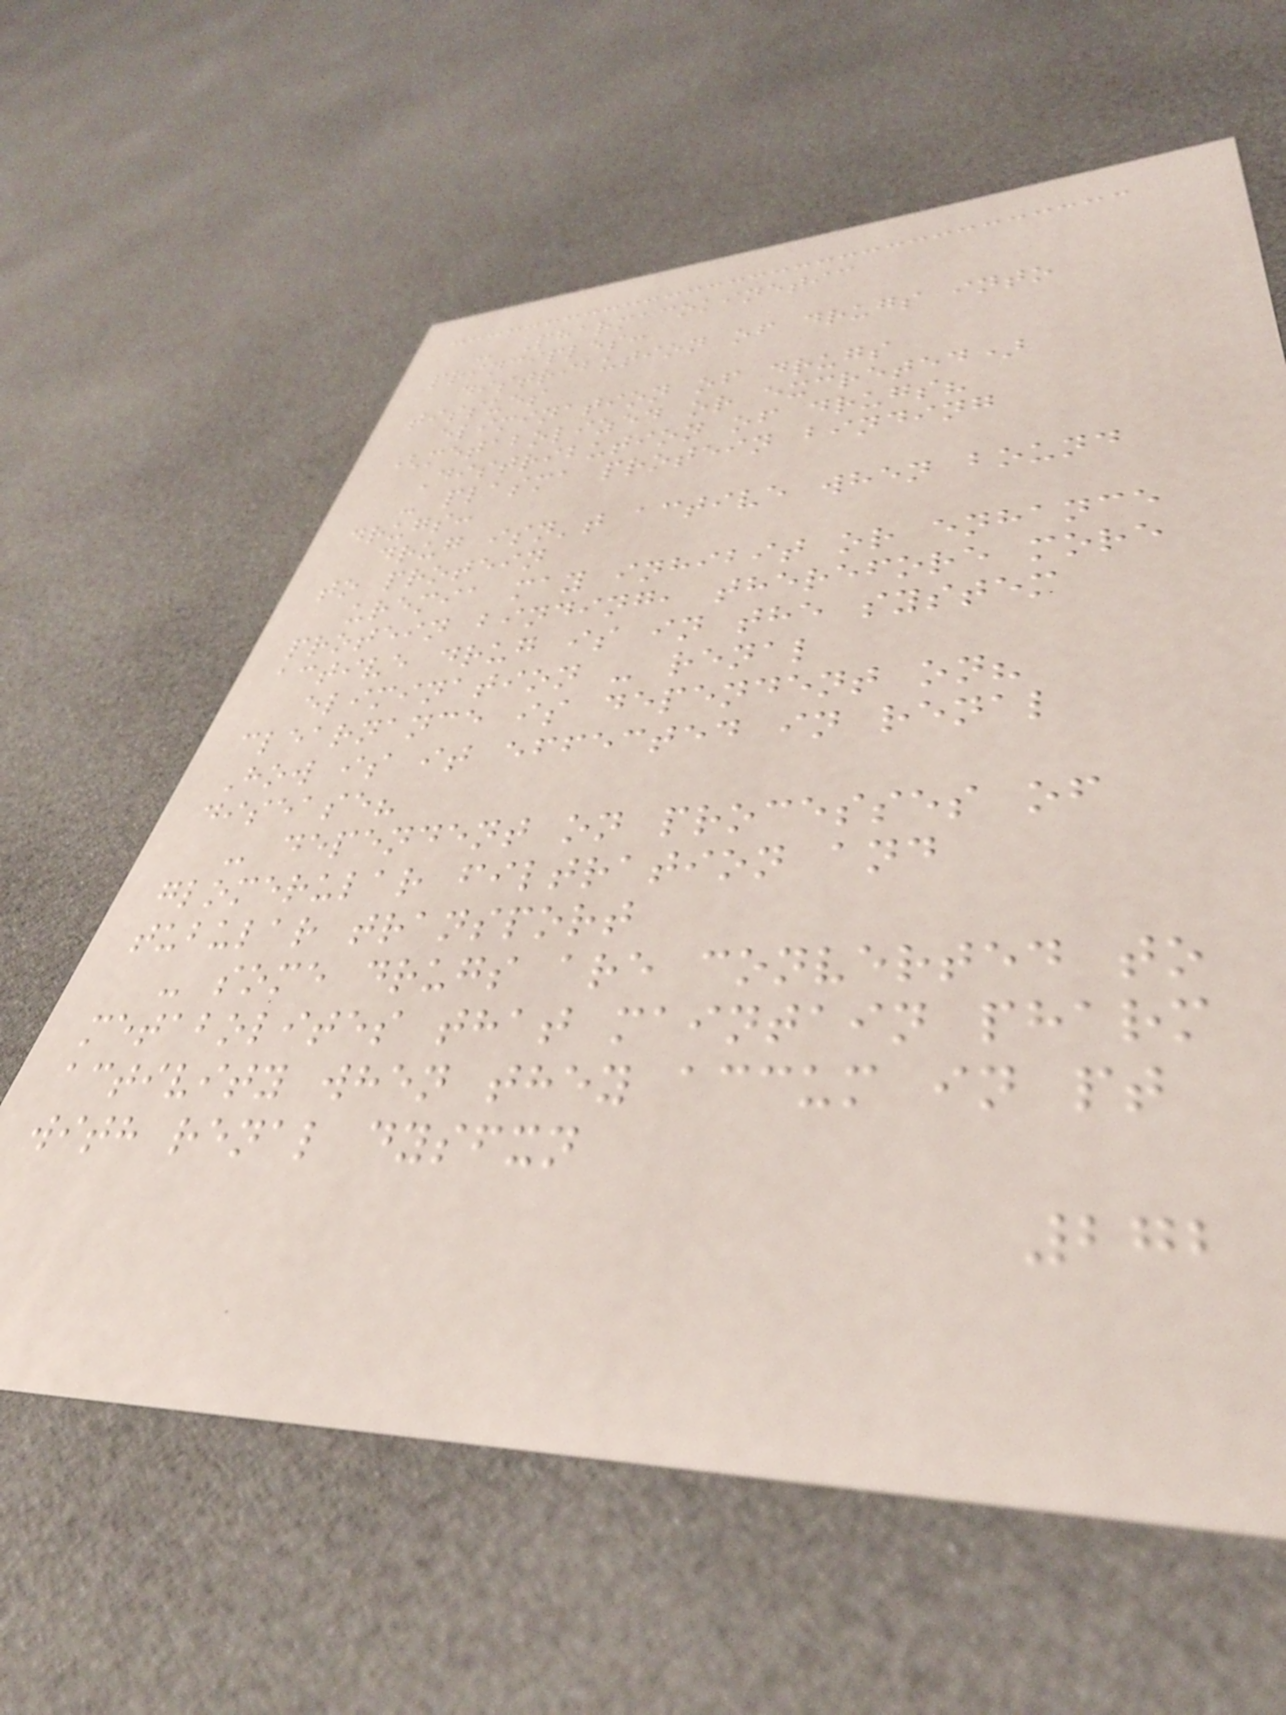- Pharmacokinetic
principles:
distribution of drugs into
tissues
elimination of drugs
(metabolized or excreted)
Distribution of drugs?
- plasma protein binding
drugs:
drug isn't active when bound
to protein
uremia may inhibit or enhance
protein binding, therefore more
active drug is in the system
elimination - renal
clearnance is dependent on?
How is it effected in renal
disease?
- dependent on processes of
glomerular filtration and
tubular transport
- some drugs are converted to
metabolites that maintain pharm
activity when they accum in pt
with renal dysfxn
272
